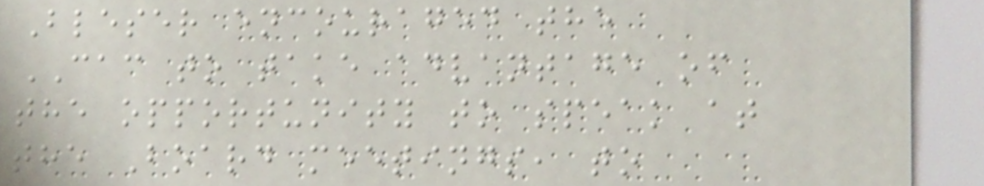Bleser encouraged the
CAC to take advantage of
the opportunity to speak at
the Board meetings, to
